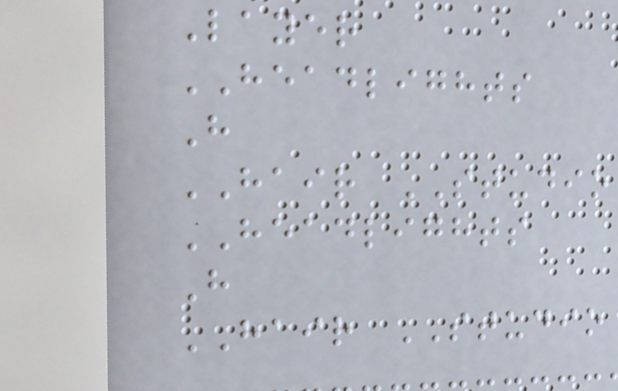Layer
HEADLIGHTS
H
HAIR STUDIO
HEADLIGHTS
H
HAIR STUDIO
